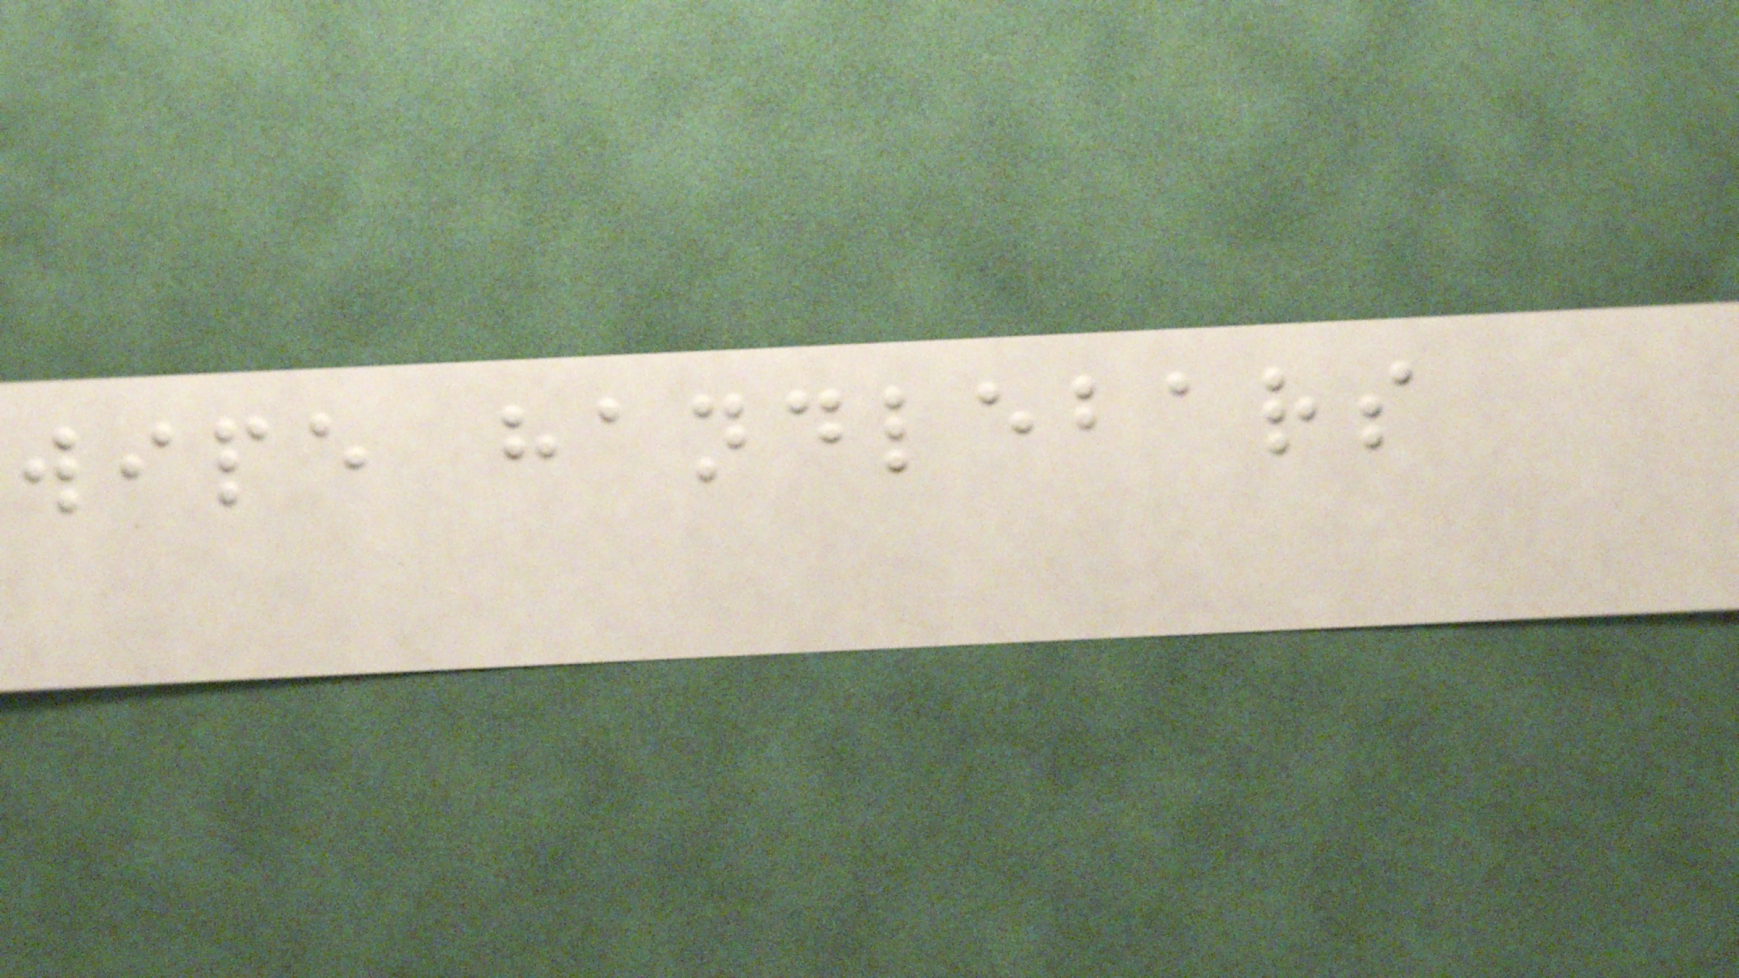wipe handlebars
